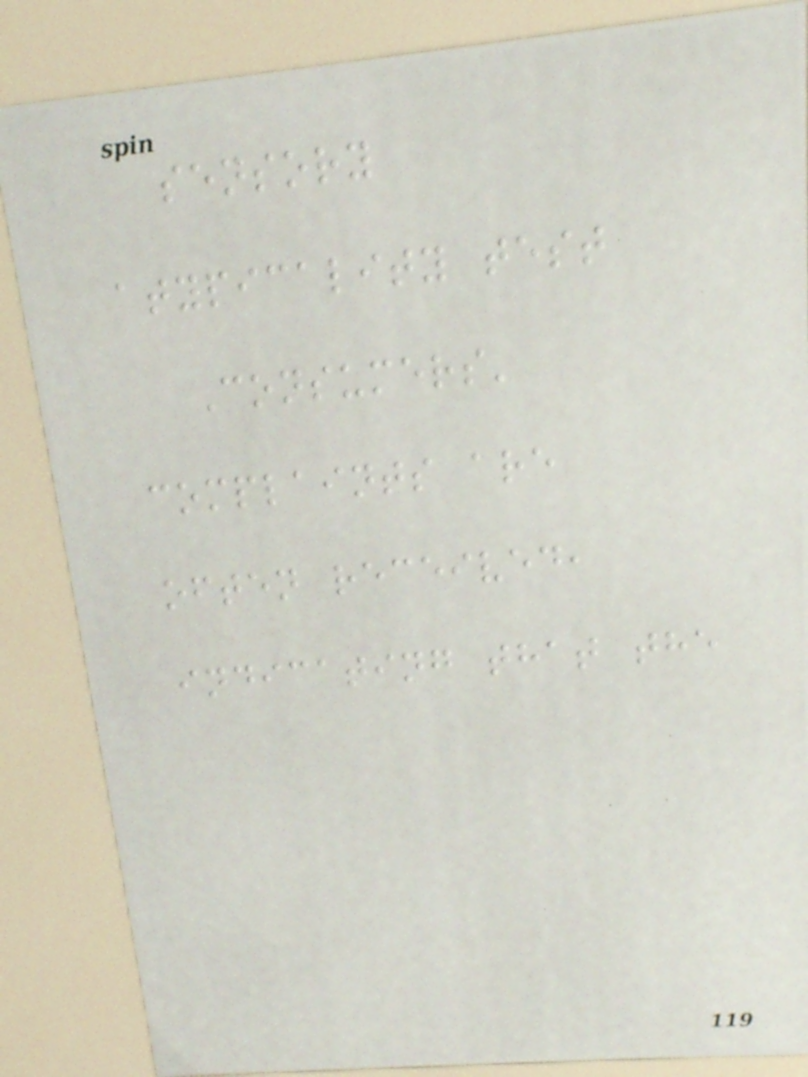sensory
atypicality test
Consumers'
complaints are
often received,
indicating that the
